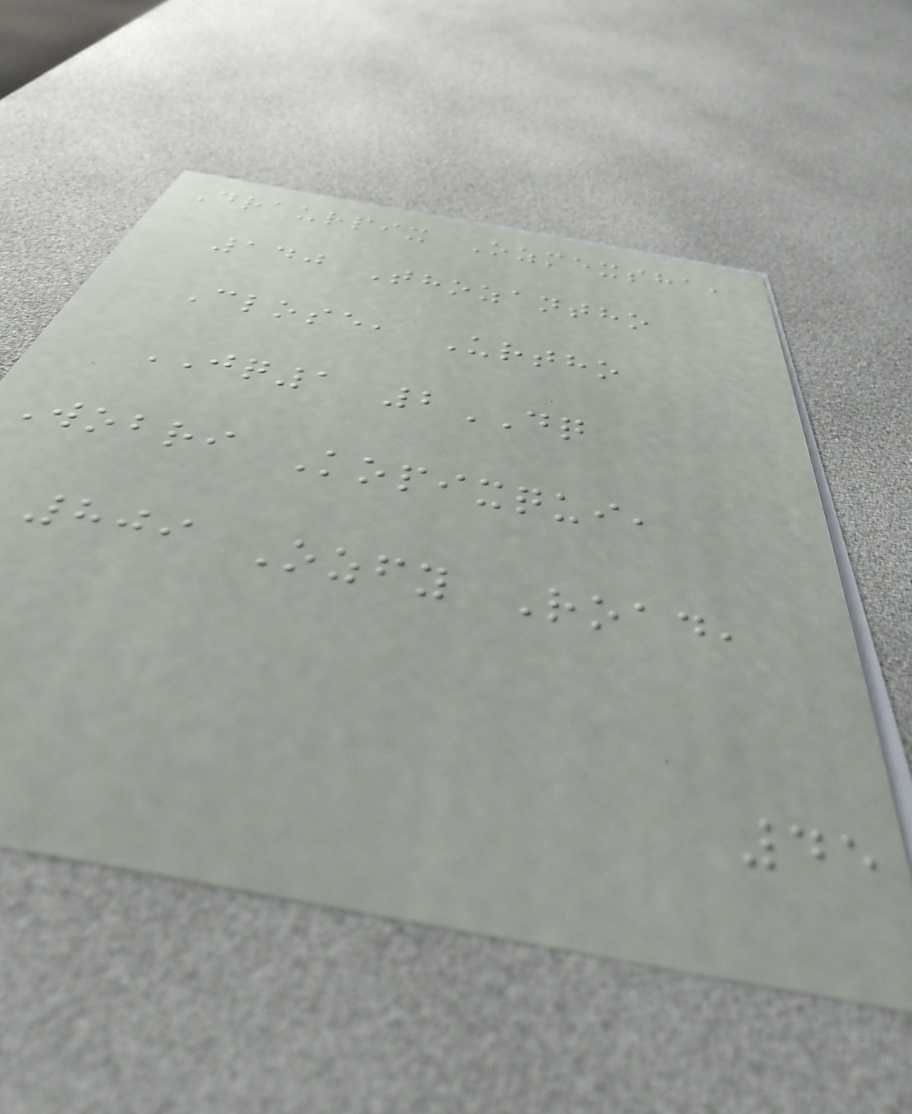Draurpix Ozmexsha,
140 Thozantho
Close, Urtho
JQ1 2DQ
Wobri Kopixqui,
809 Ozfy Road,
45
